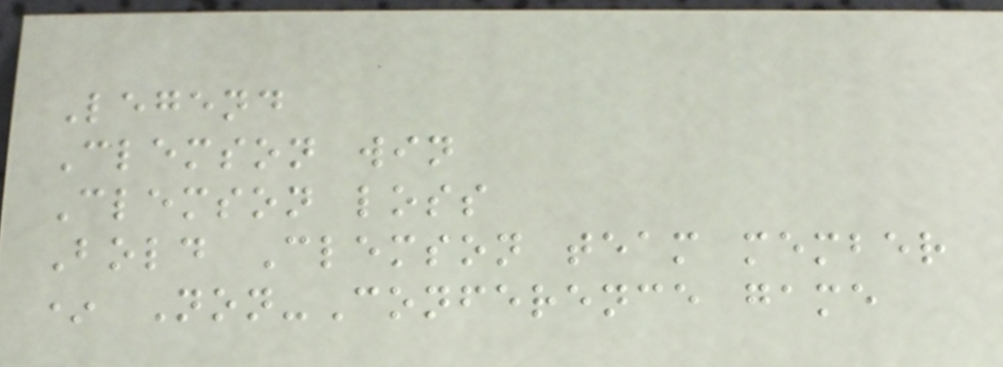Legend
Clemson win
Clemson loss
Bold Clemson team member
* Non-Conference game
